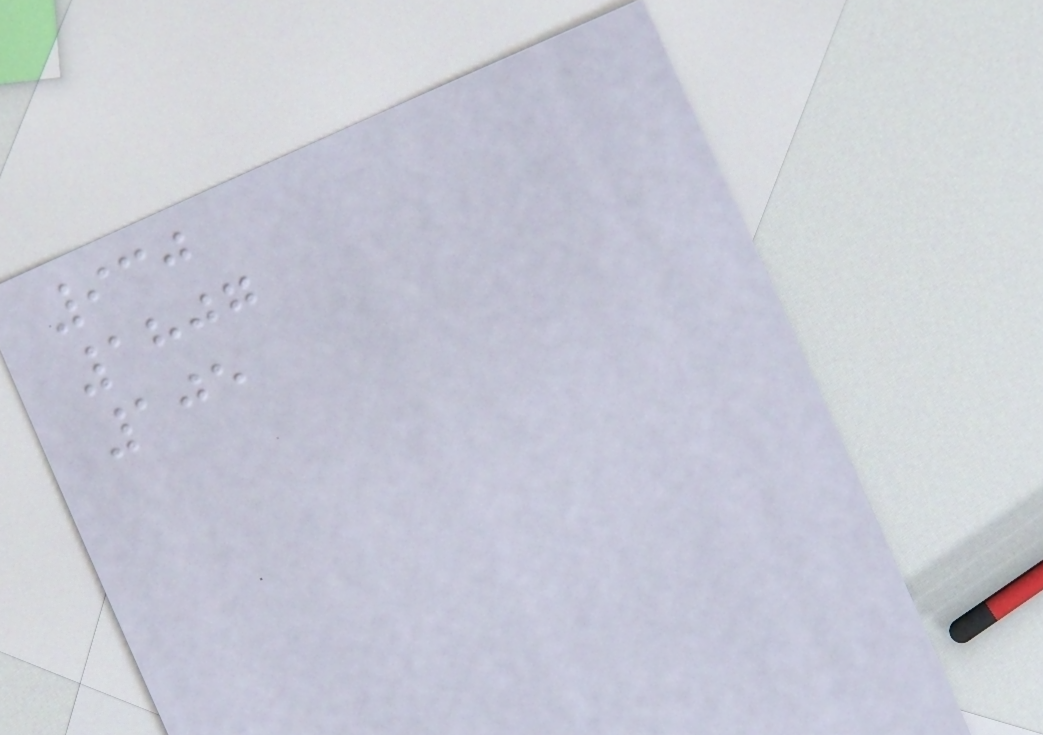930
1807
105
